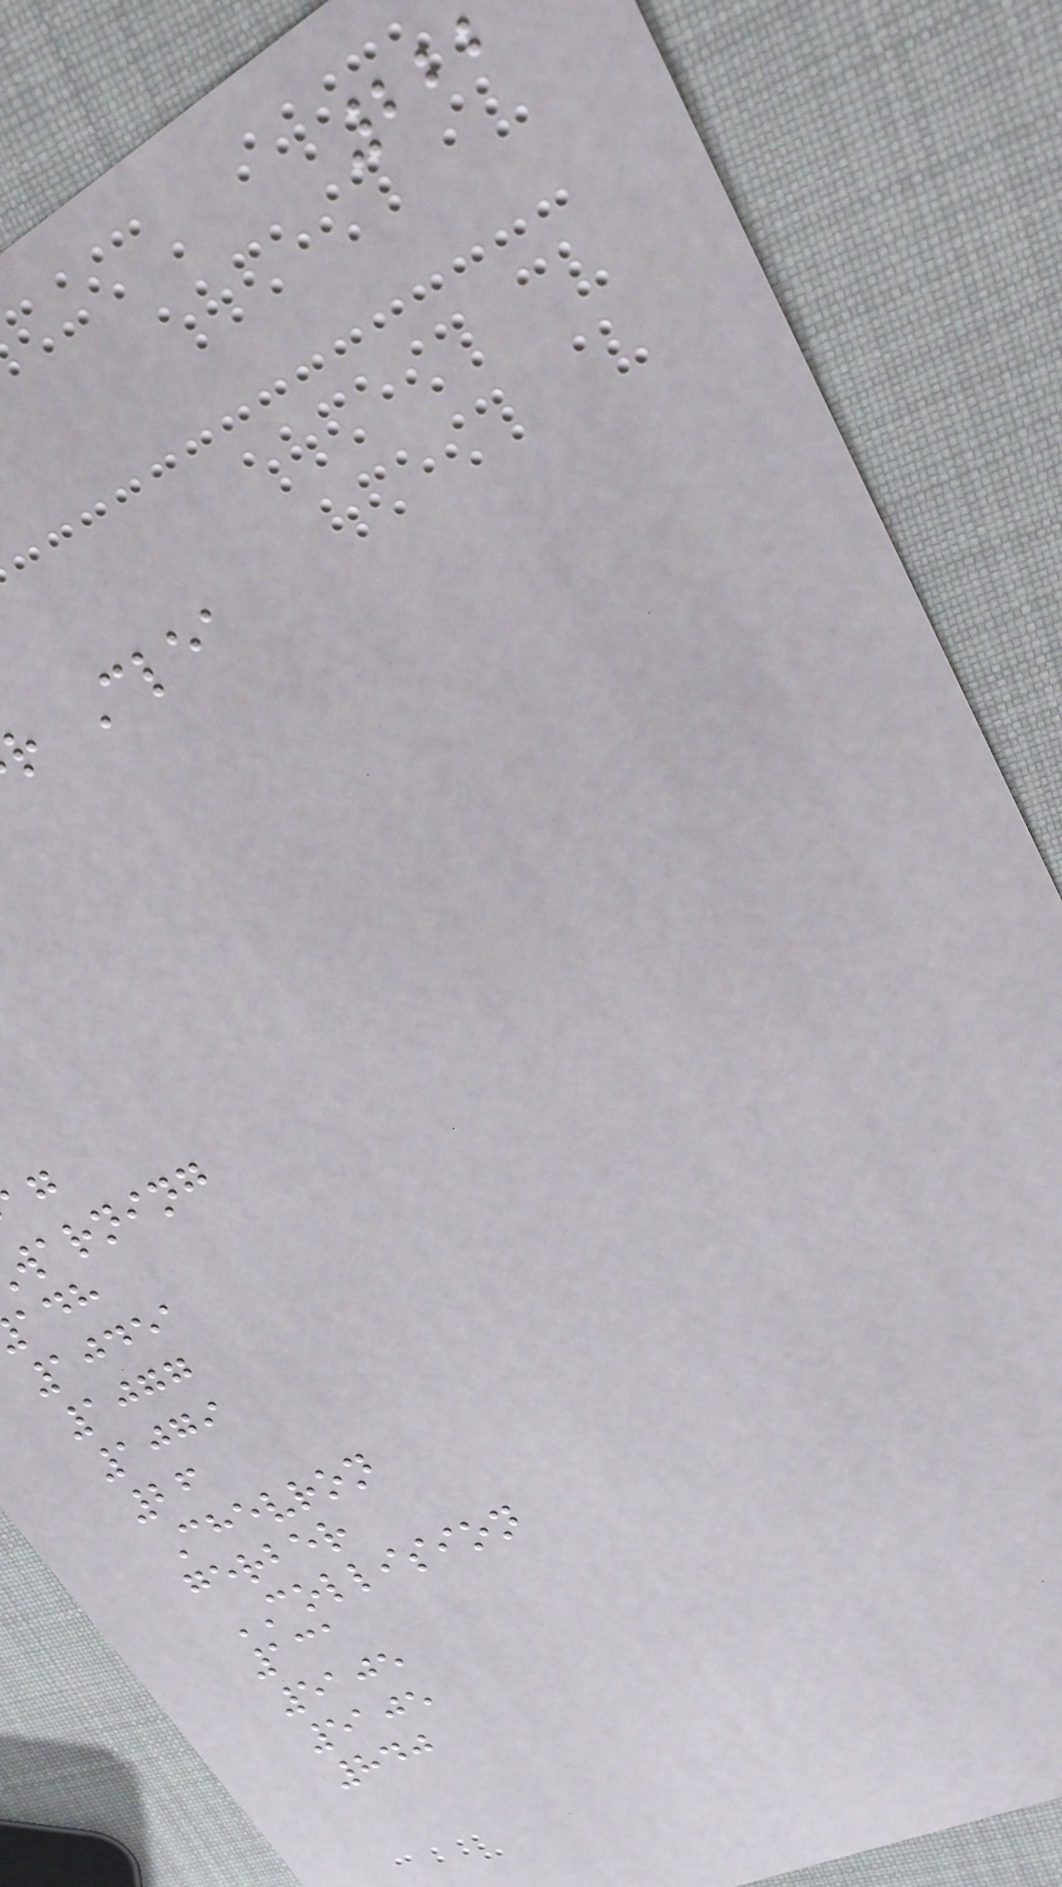222
r Clea
warning
10451
1077
1079
26
Chevron
gerber
COLLISION
131
5105
5105
840
